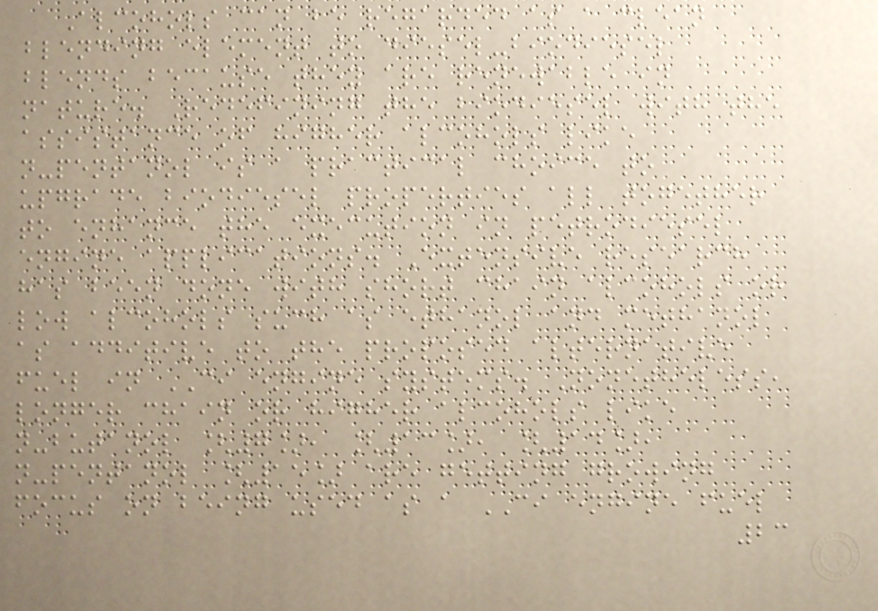Alcohols can be regarded as a clean
blending element to diesel-biodiesel
blends because they are renewable in
nature. Redefining the biodiesel with the
assistance of higher alcohols like
n-pentanol is a practical choice to
upgrade biodiesel properties all together
to enhance the execution in petrodiesel
engine applications. Extensive research
has been done with short chain alcohols or
low alcohols such as ethanol and methanol
as additive to the proposed alternative
fuel in CI engine systems. Nonetheless,
longer chain or higher alcohols like
n-butanol [7], [13], [14],
n-pentanol [15] are getting growing
focus on being used as a CI engine fuel
23
